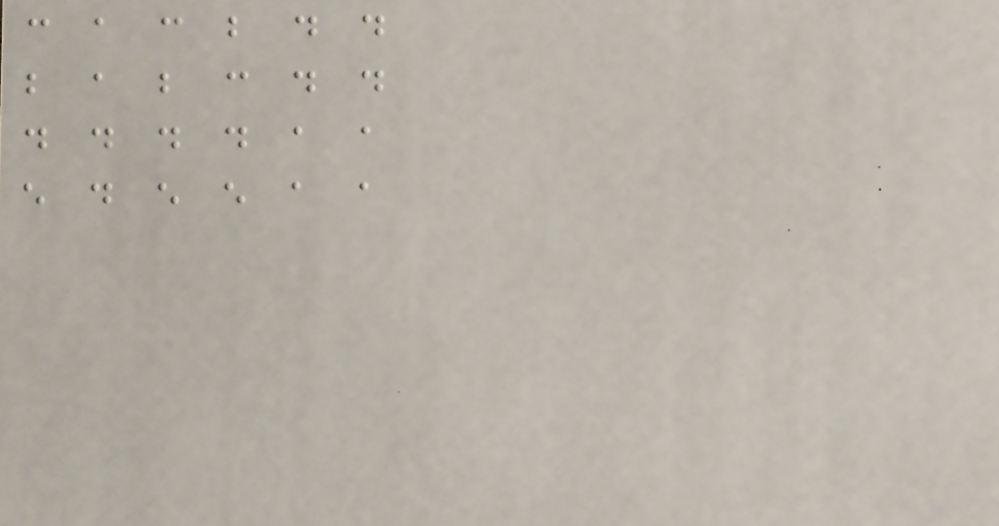c a c b d d
b a b c d d
d d d d a a
e d e e a a
